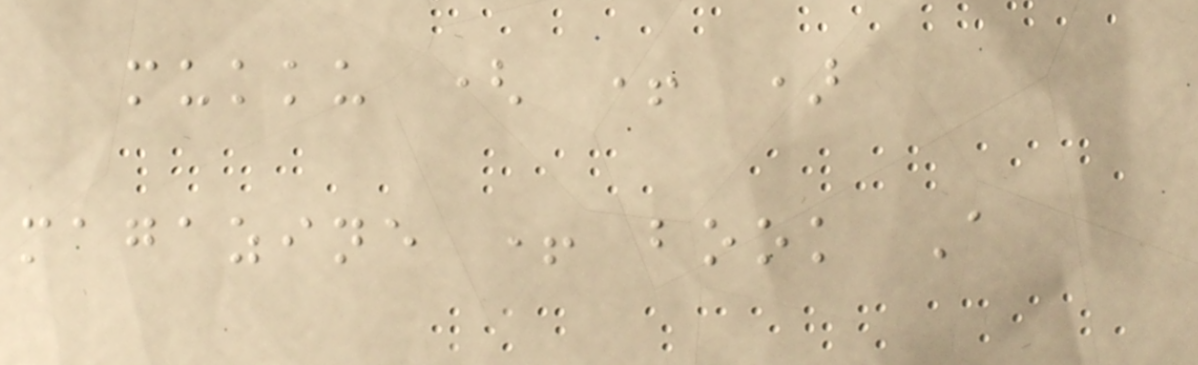mukku ( + )
magazine + book A
